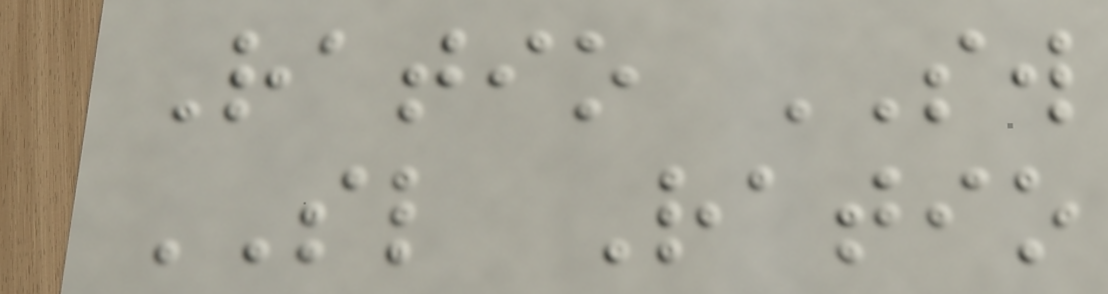Ratio SW
SL Ratio
